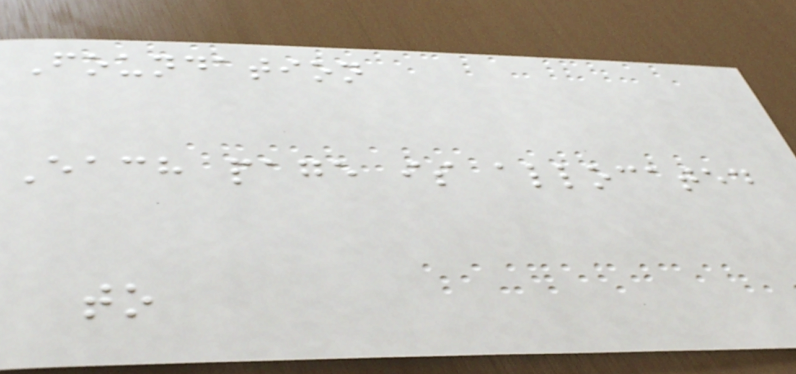Foundation
Each page is allocated
to
